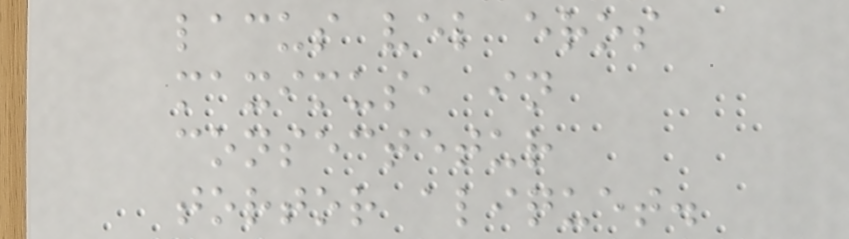lacus vel eros
maximus, in
consectetur
tortor aliquet.
